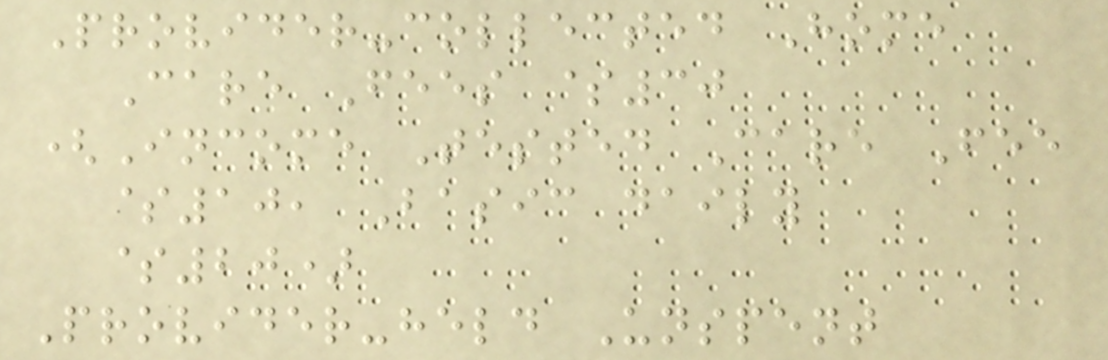Provider-collected Home
Care Fees $30
(Income Tested Care Fee
$10, Basic daily
$20)
Provider-held Unspent
